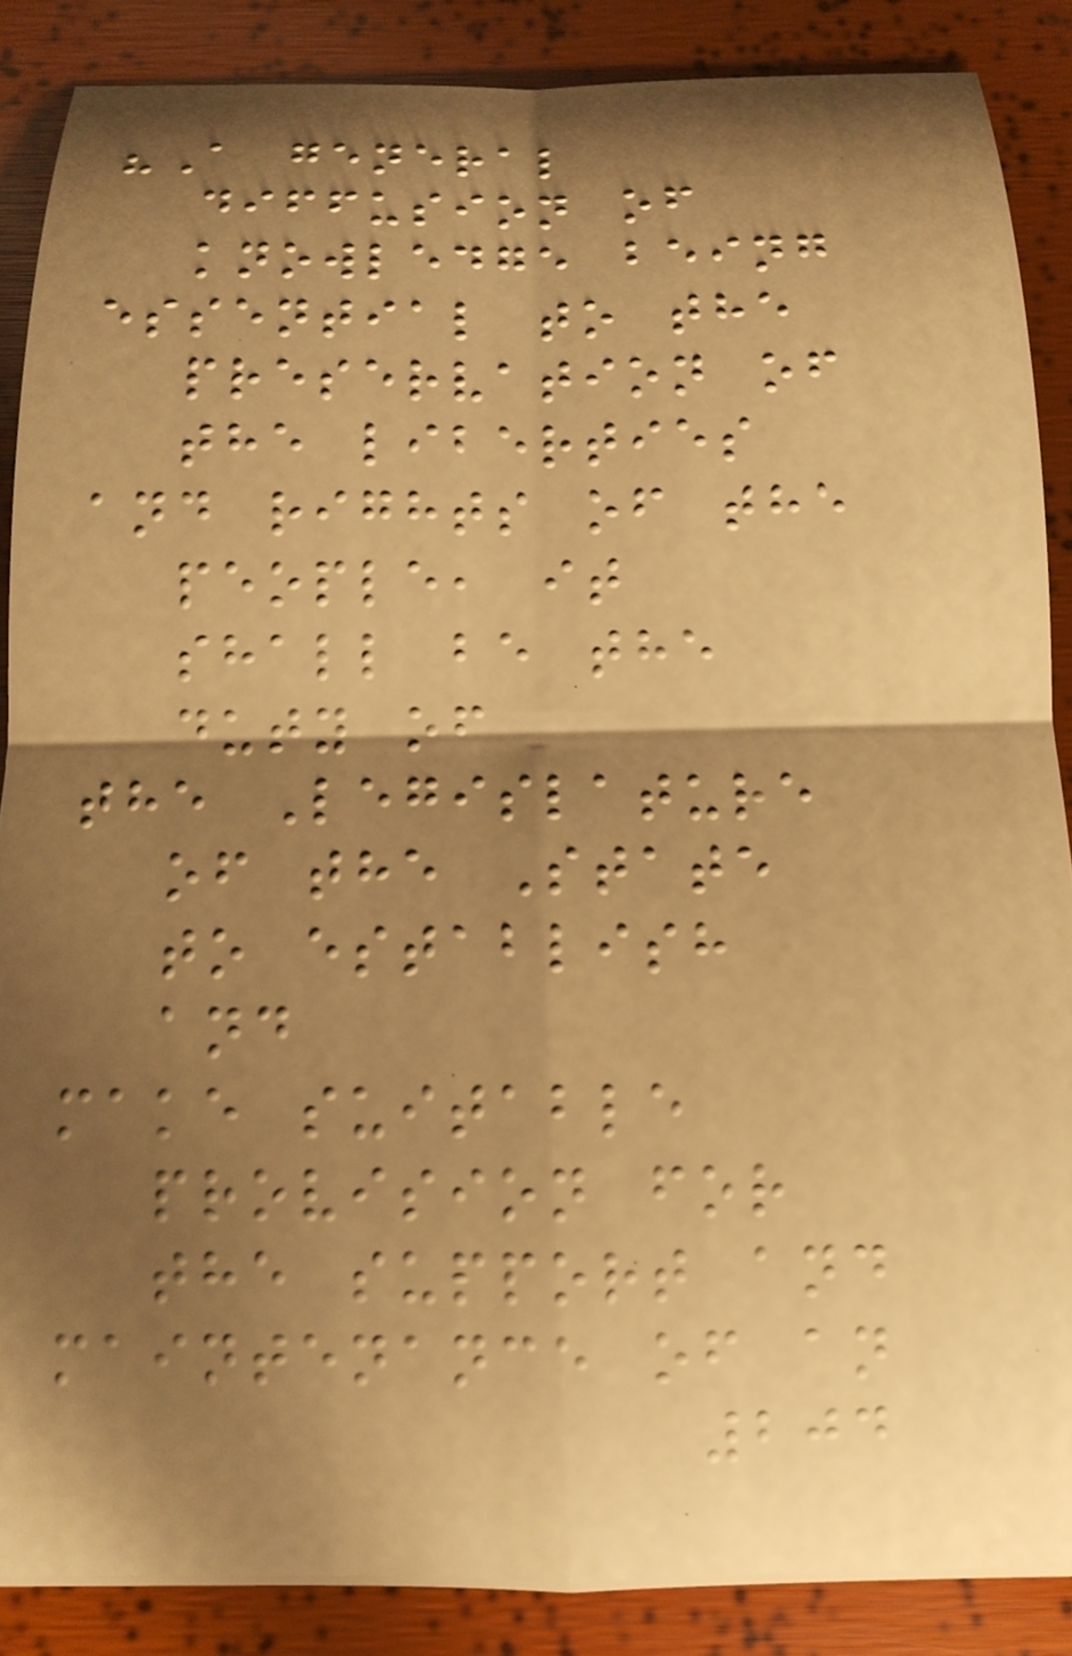"A general
diffusion of
knowledge being
essential to the
preservation of
the liberties
and rights of the
people, it
shall be the
duty of
the Legislature
of the State
to establish
and
make suitable
provision for
the support and
maintenance of an
204
